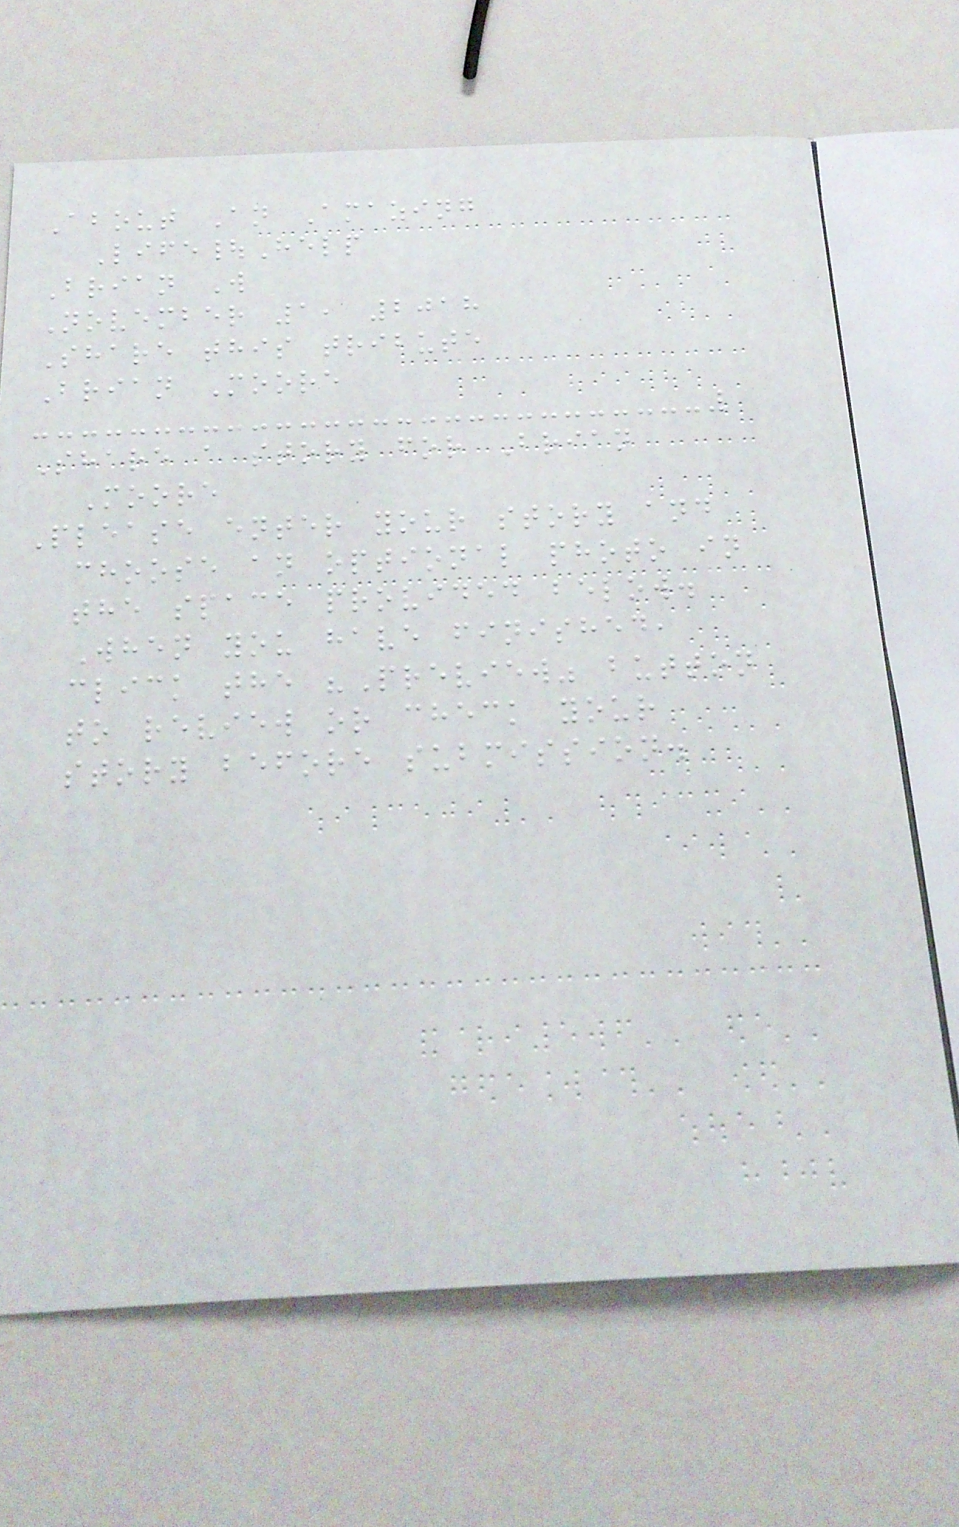About An Amazing
Life|Help
Brian W
November 1, 2018
Share this tribute
Brian Moore
Share a story for Brian
Moore
Please enter your story and
choose an optional photo in
the space provided below.
When you have finished,
click the "Preview" button
to review or check your
story before submission.
